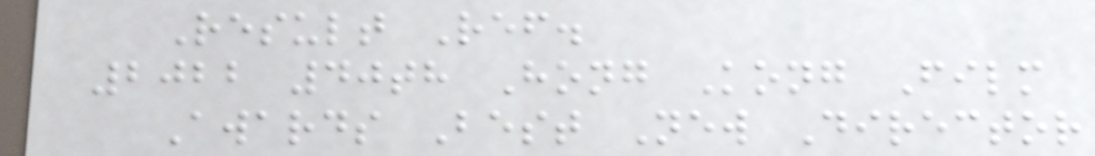Result Ref.
2022 40th Hong Kong Film
Awards Best New Director
